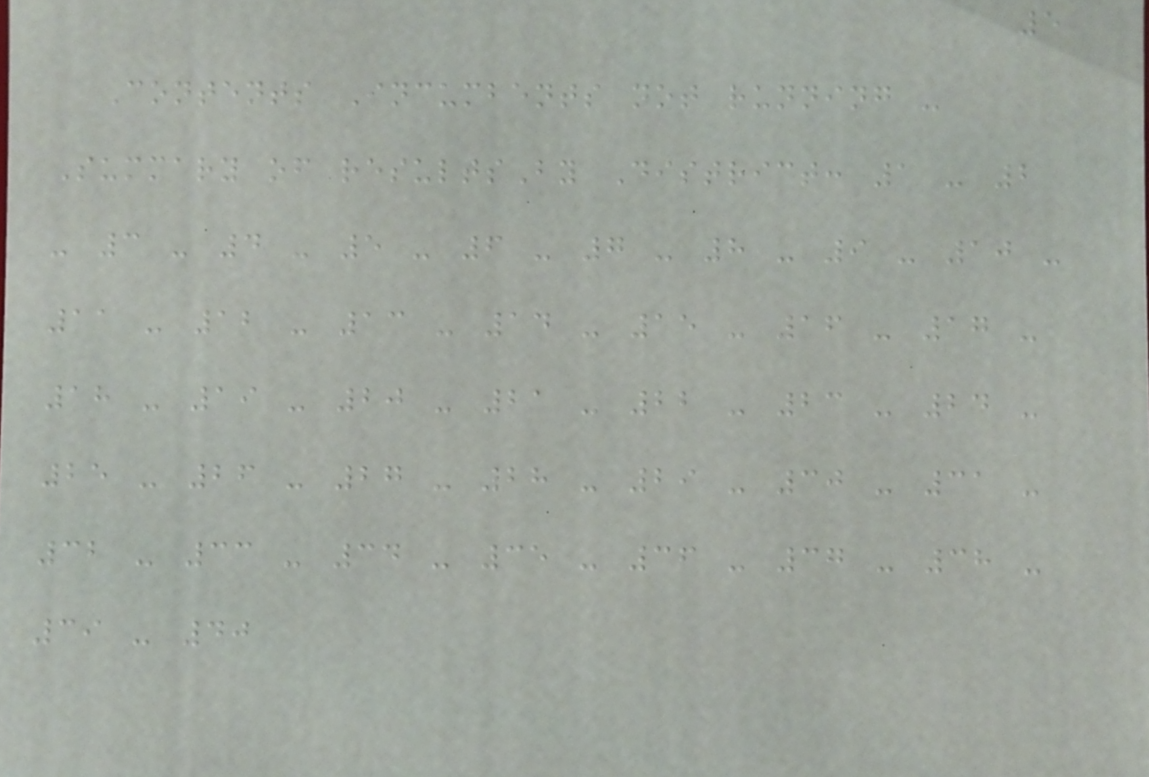5
Contents Incumbents not running -
Summary of resultsBy District: 1 - 2
- 3 - 4 - 5 - 6 - 7 - 8 - 9 - 10 -
11 - 12 - 13 - 14 - 15 - 16 - 17 -
18 - 19 - 20 - 21 - 22 - 23 - 24 -
25 - 26 - 27 - 28 - 29 - 30 - 31 -
32 - 33 - 34 - 35 - 36 - 37 - 38 -
39 - 40
